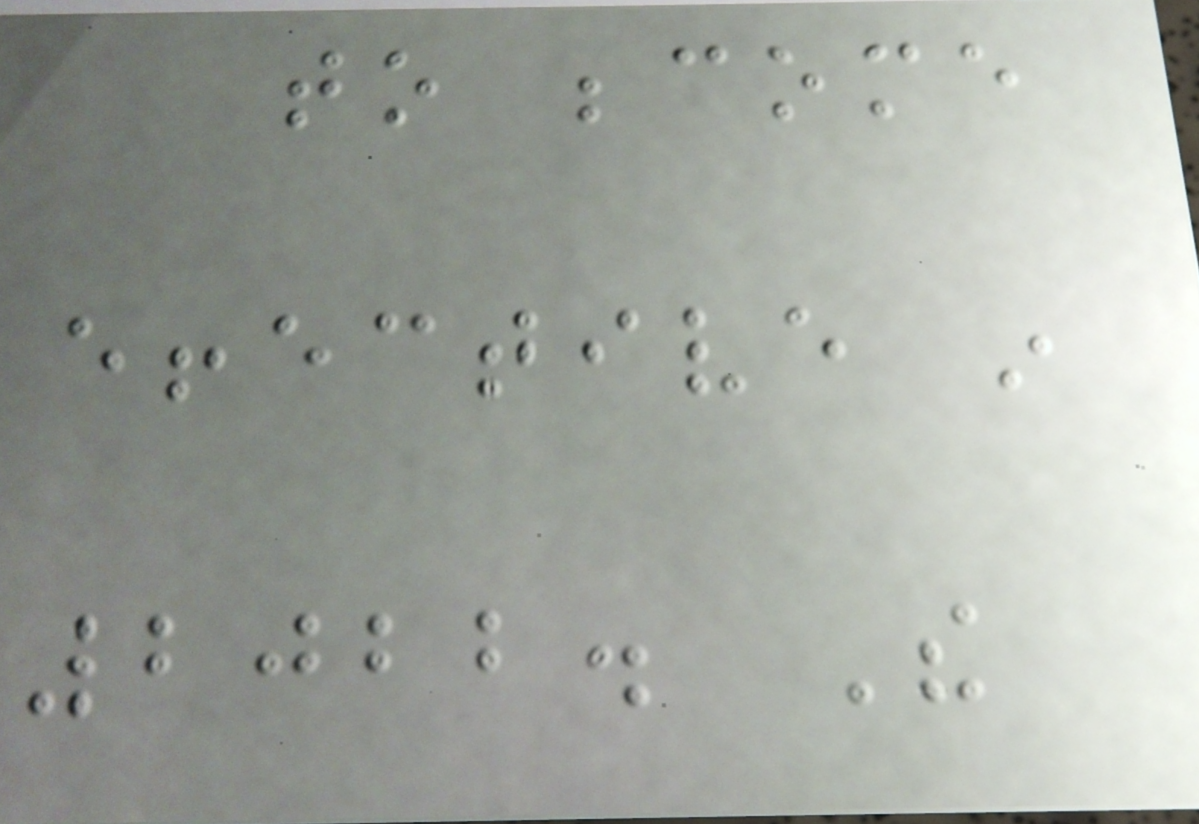to become
effective in
2022. The
